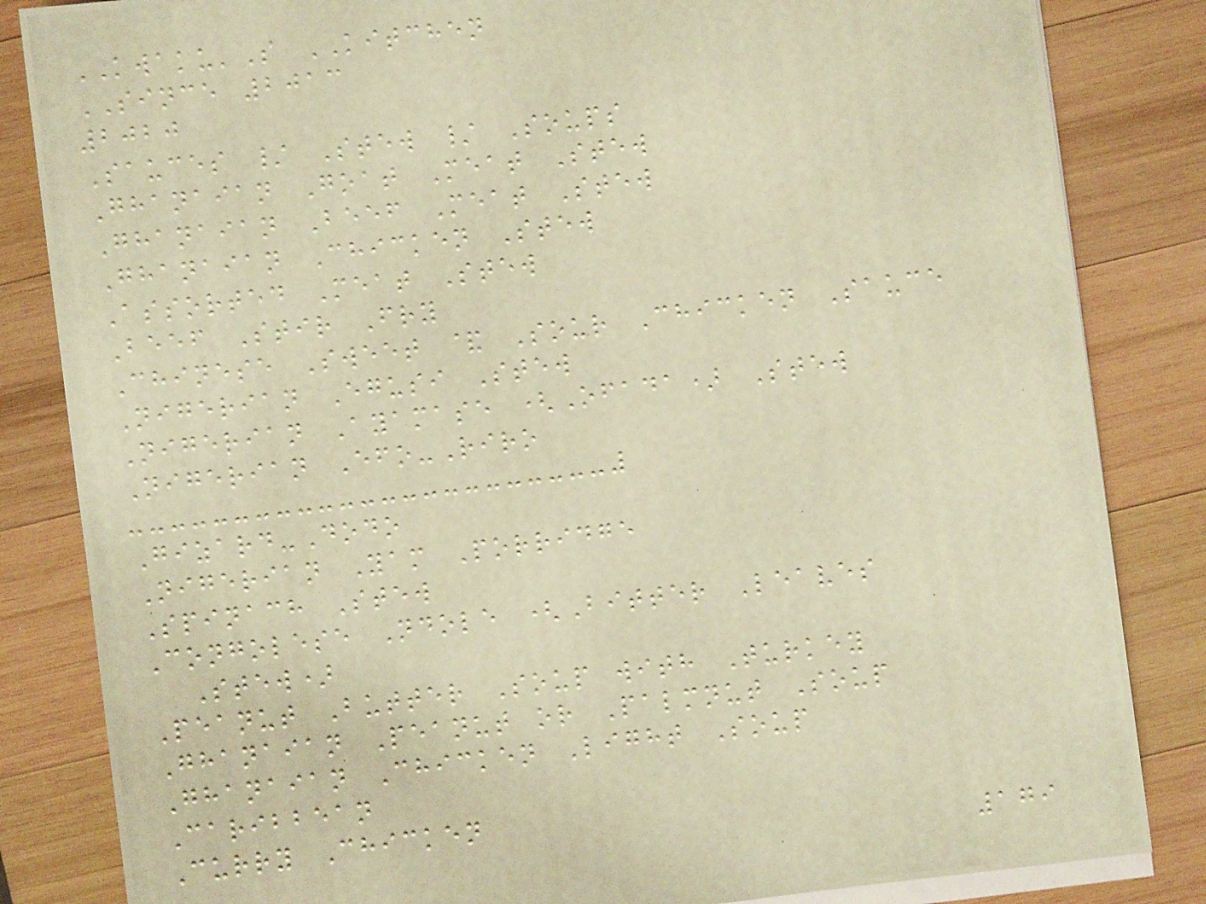KWAKU'S KITCHEN
SINCE 2013
2020
Sauces / Stew / Soups
Ghanaian Goat Meat Stew
Ghanaian Beef Meat Stew
Ghanaian Chicken Stew
Assorted Meat Stew
Beef Stir Fry
Chinese Sweet & Sour Chicken Sauce
Nigerian Egusi Stew
Nigerian Ayamase (Ofada) Stew
Nigerian Efo-Riro
Gizard-Dodo
Nigerian Yam Porridge
Spinach Stew
Congolese Ndole (Bitter Leaves
Stew)
Peanut Butter Soup with Turkey
Ghanaian Peanut or Palmnut Soup
Ghanaian Chicken Light Soup
Caribbean
Curry Chicken
179
